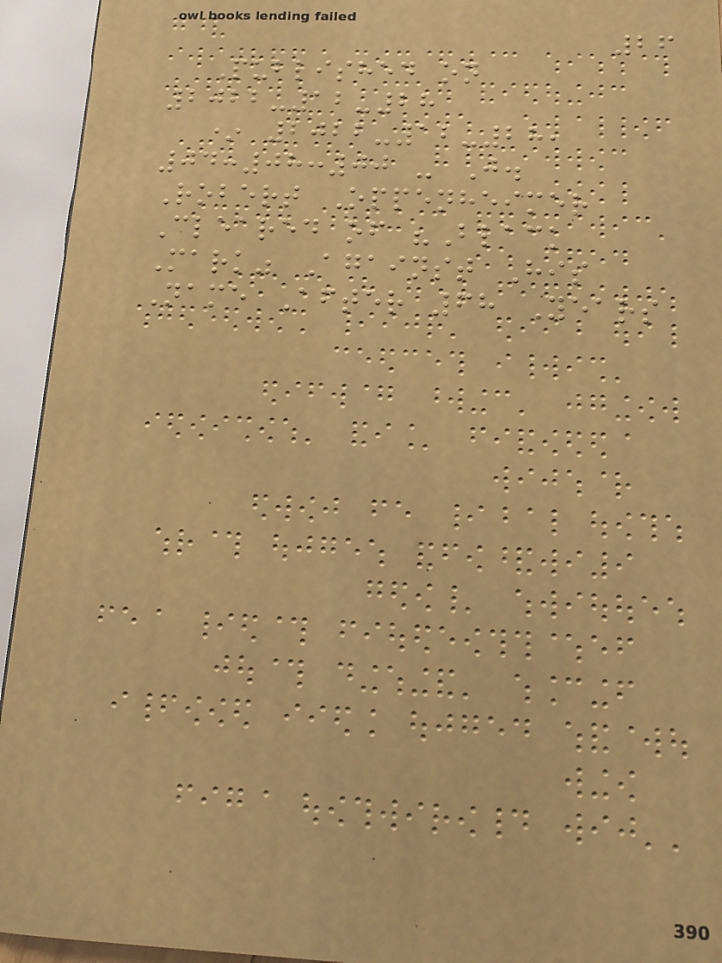26
Published on
2022-12-28
* 2022-12-28,
04:08:00 - J.
Robert Oppenheimer
Cleared of "Black
Mark" Against His
Name After 68 Years
